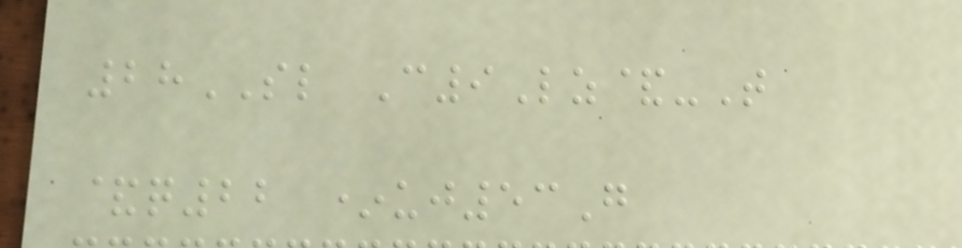28SL C9Lz&-T
&q22 *uj53G
